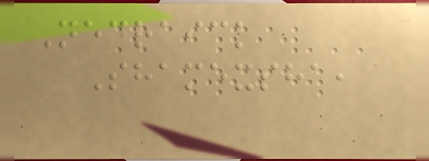Nedraick
Shamexsha,
